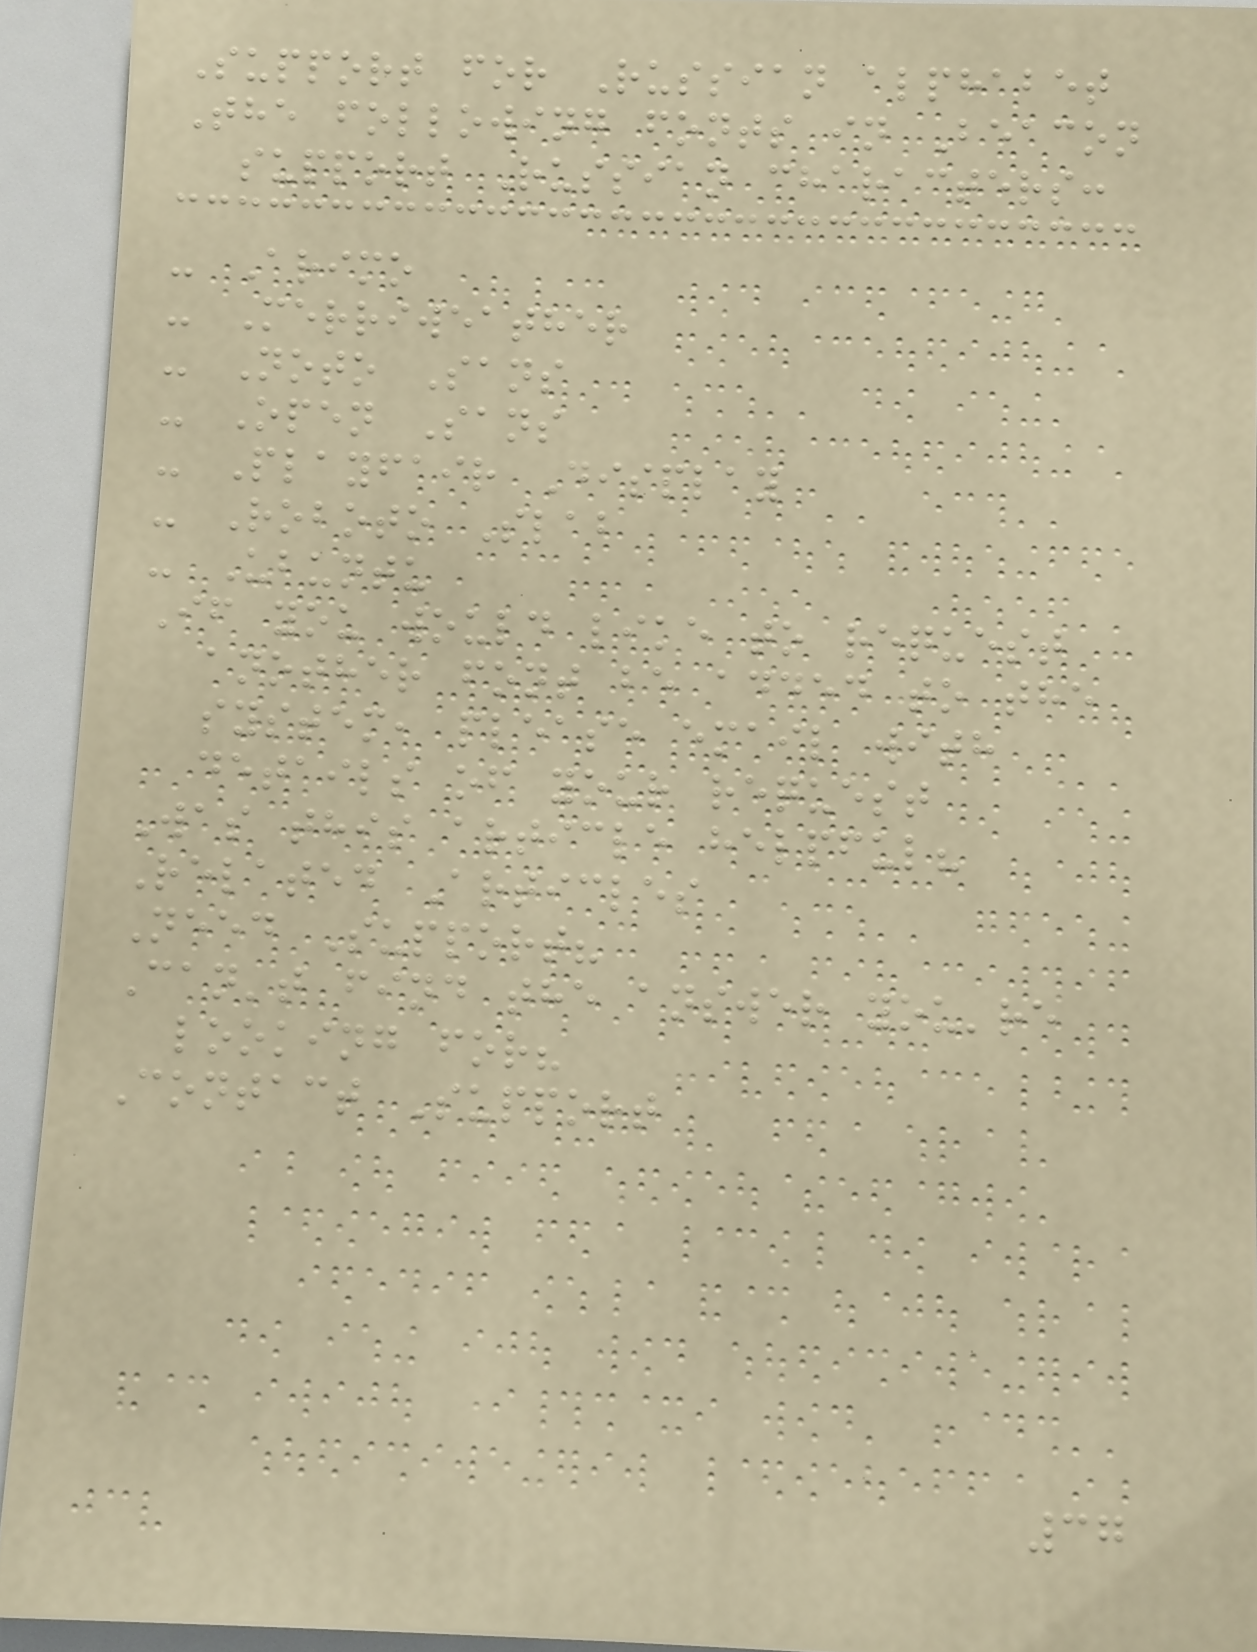Support for Russian alphabet
The following fonts in Beacon
support Russian characters:
- Arimo
- Merriweather
- Noto Sans
- Open Sans
- Playfair Display
- Roboto Slab
- Ubuntu
If you would like to request
another font be added to the
system, please email with
details of your request
Was this article helpful?
Related Articles
Need Support?
Can't find the answer you're
looking for?
Contact Support
37
